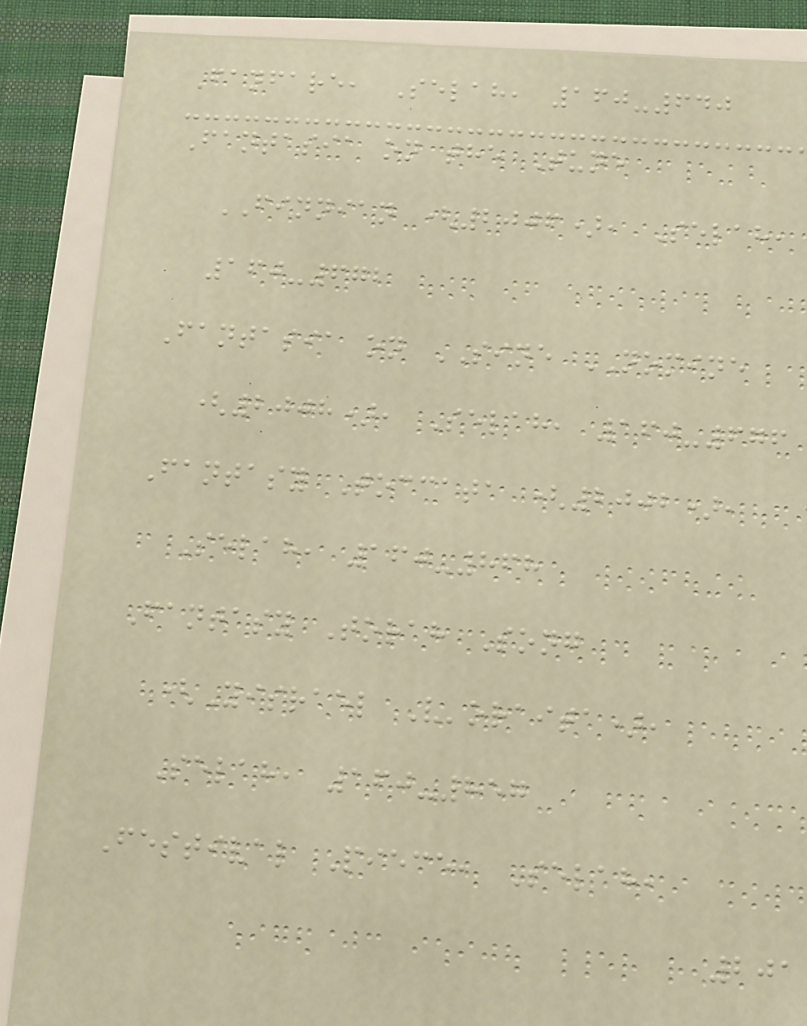Fanfare, Selah, 160-640
Fantasia on the Tune
FINNIAN (2006), Selah,
160-672
Fantasia on SINE NOMINE
(2008), Selah, 160-676
Fantasy Toccata (2002),
Selah, 160-868
Fantasy Torah Song
(Yisrael V'oraita),
Selah, 160-857
Festival Piece, Selah,
201
